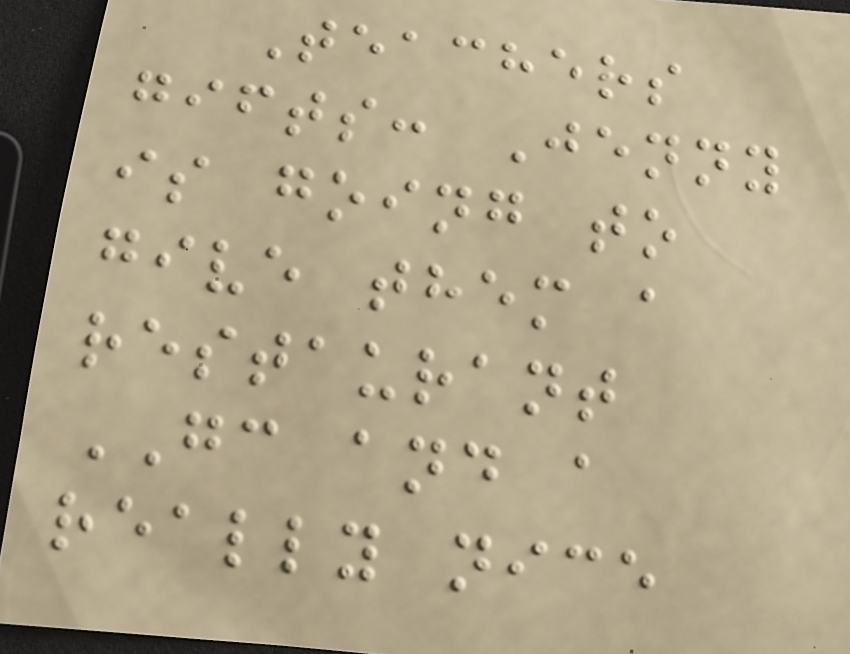Teachers
gifts: Jenny
is going to
give them a
restaurant
GC and a
really nice
